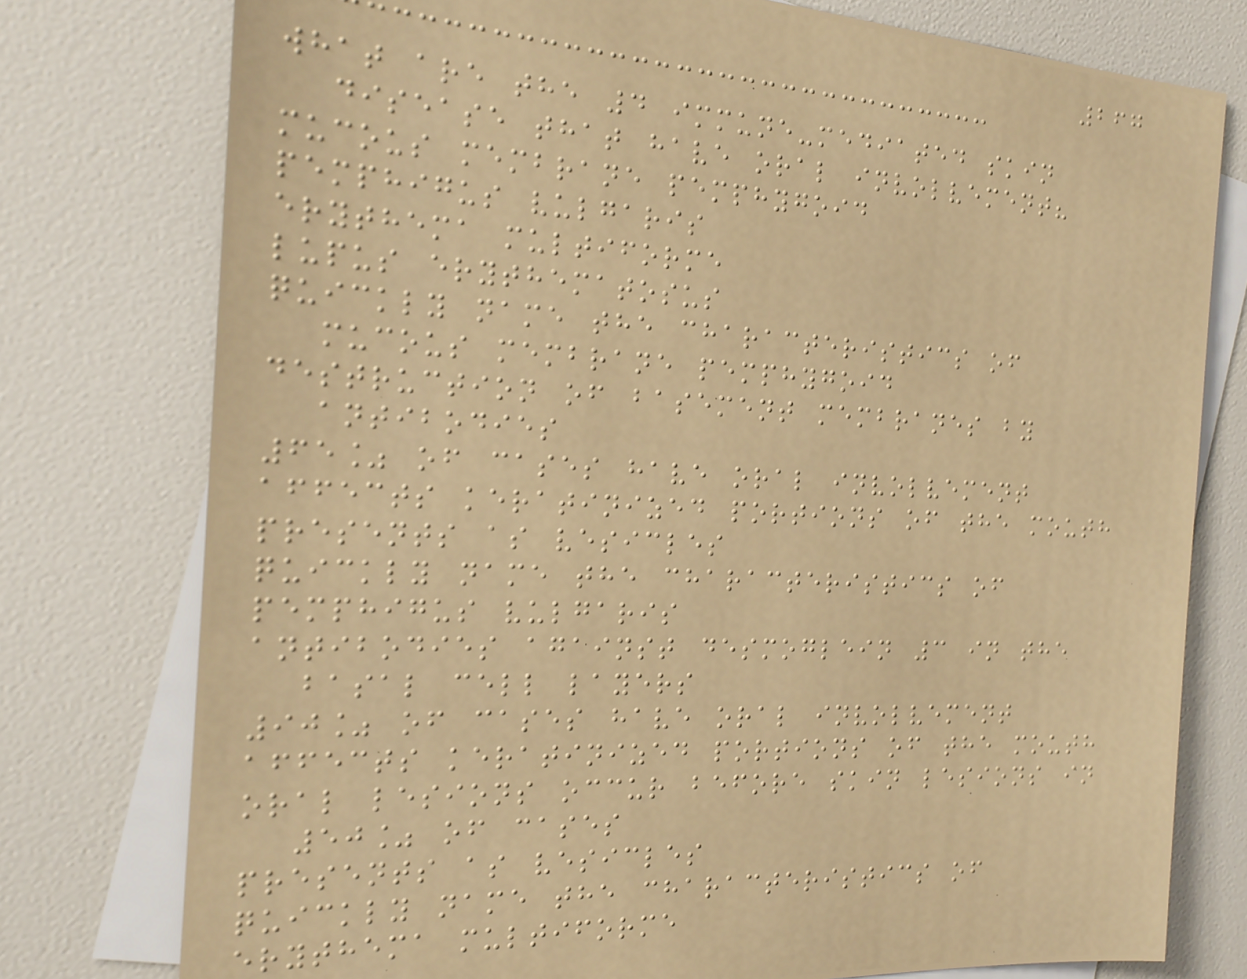267
what are the 4 immune-mediated skin
disease that have oral involvement?
mucous membrane pemphygoid
pemphigus vulgaris
erythema multiforme
lupus erythematosus
quickly name the characteristics of
mucous membrane pemphygoid
destruction of basement membranes by
antibodies
65% of cases have oral involvement
affects keratinized portions of the mouth
presents as vesicles
quickly name the characteristics of
pemphigus vulgaris
antibodies against desmoglein 3 in the
basal cell layers
90% of cases have oral involvement
affects keratinized portions of the mouth
oral lesions occur before skin lesions in
50% of cases
presents as vesicles
quickly name the characteristics of
erythema multiforme
